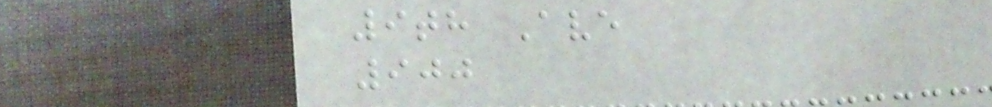9th Ave
900
